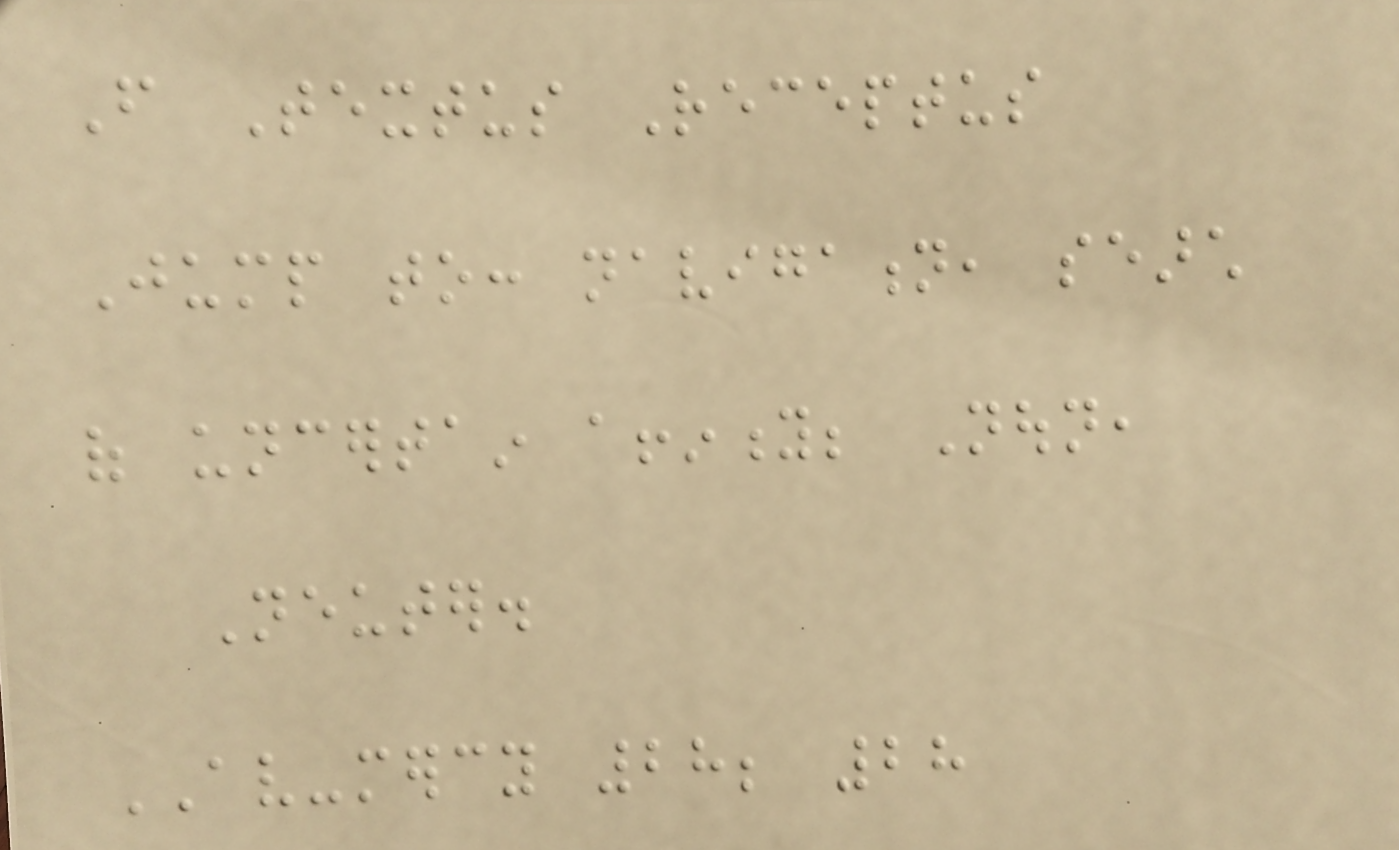From Textus Receptus
Jump to: navigation, search
of uncertain affinity; Noun,
Neuter.
AV-mercy 28; 28
